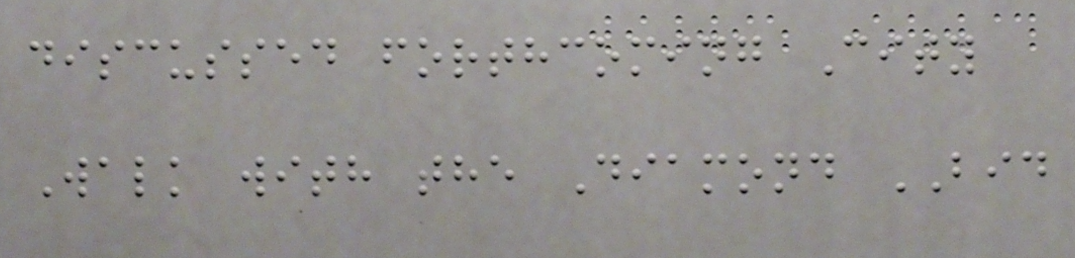discussed forthcoming City
Walk with the Diamond BID
